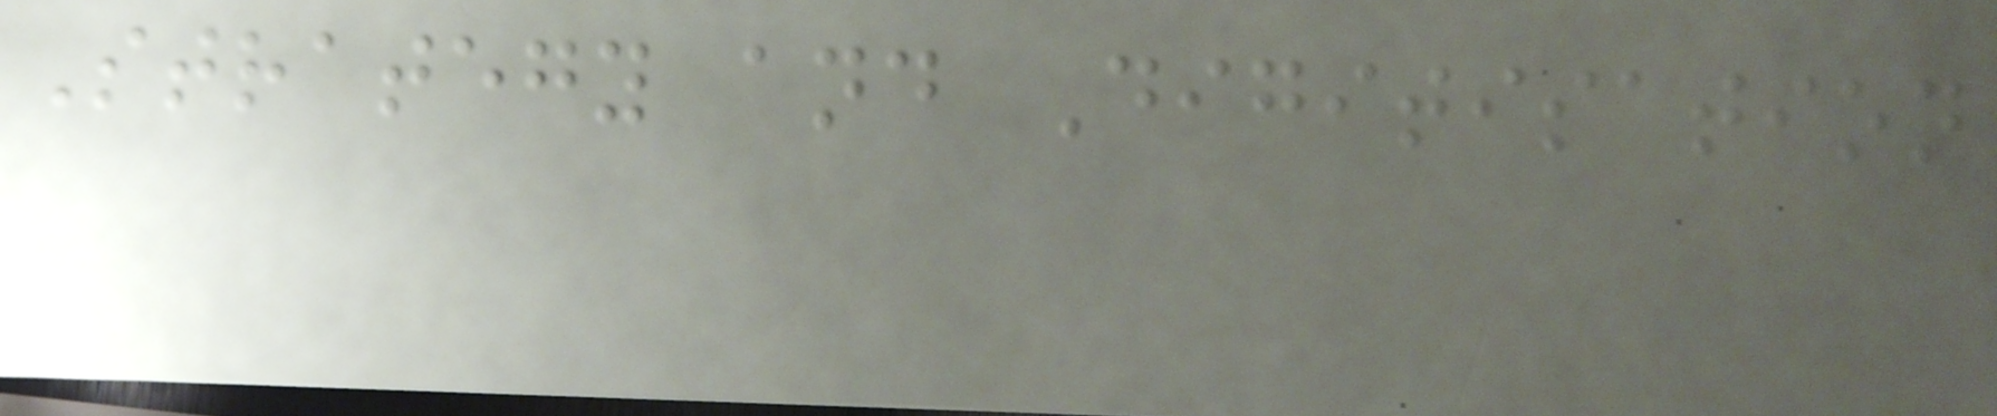Strategy and Digitisation
